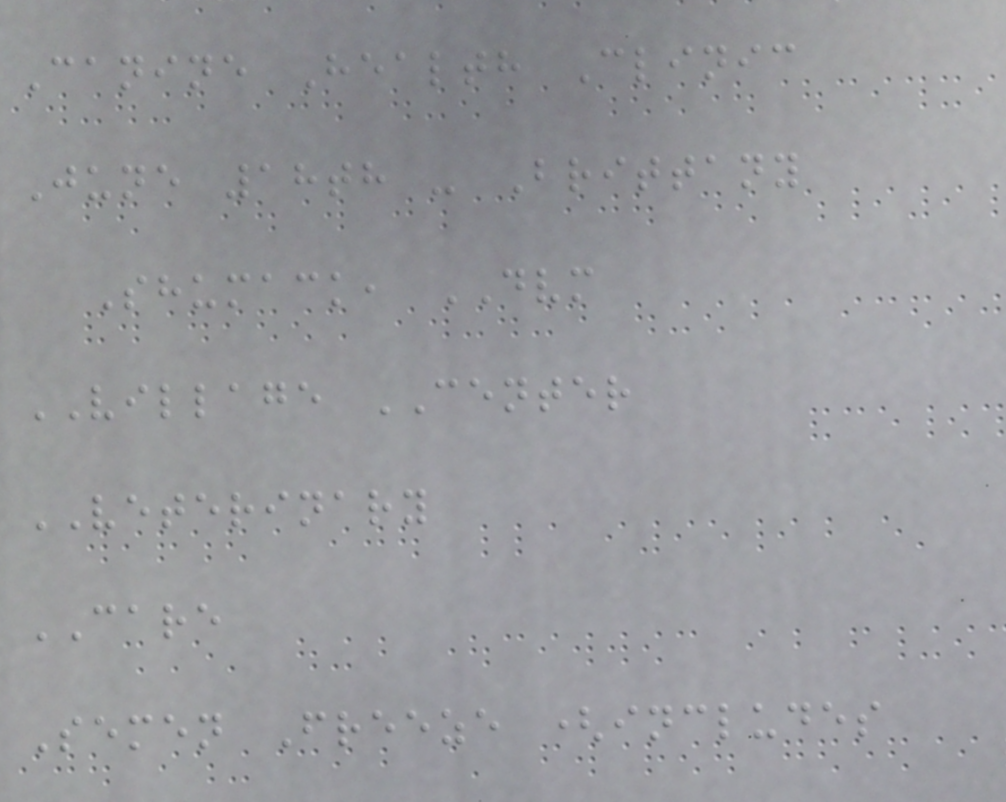Canine Health Clinic
June 18th - Brittany
Shumack, DVM
VILLAGE CENTER
VETERINARY
CARE
Semen Freeze (includes
